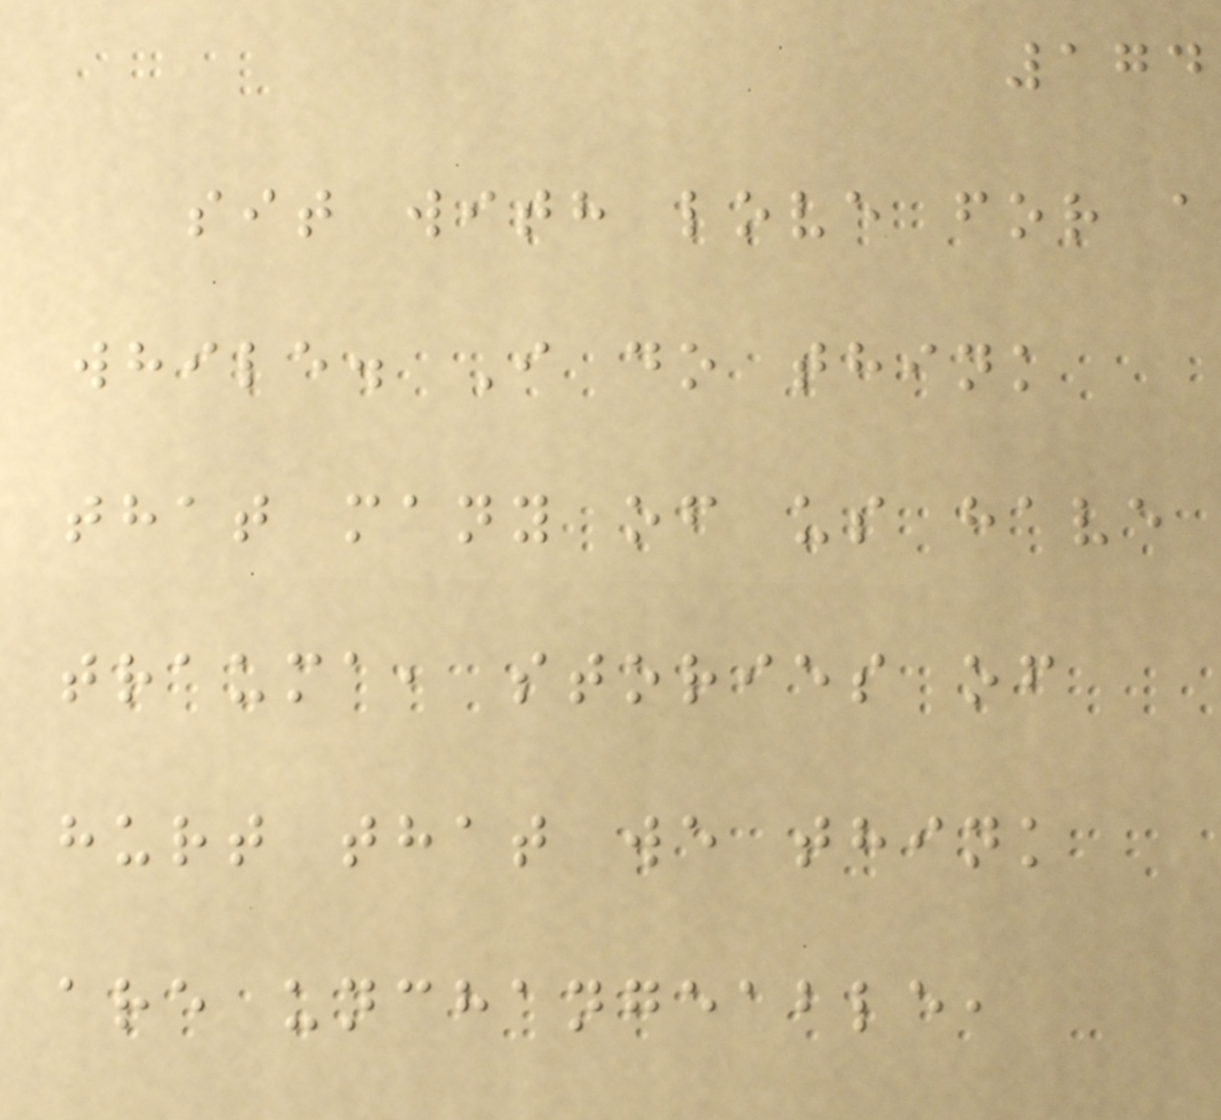174
sit with love for a
while. I do think
that many of us have
trauma, stories of
hurt that we think
are unchangeable,
